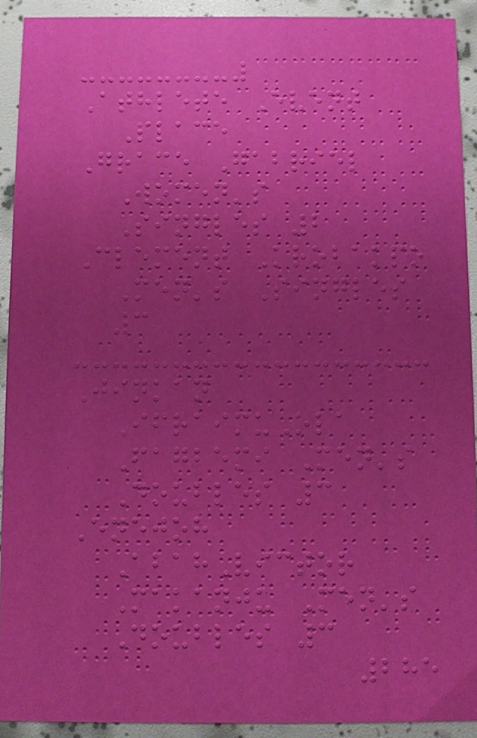Athlete Event
Place
Grace Gabriel
Women's
Singles 2
Clement Krobakpo
Men's Singles
3
Jinkan
IfraimuOla
Fagbemi Men's
Doubles 3
Enejoh
AbahVictor
Makanju Men's
Doubles 3
285
